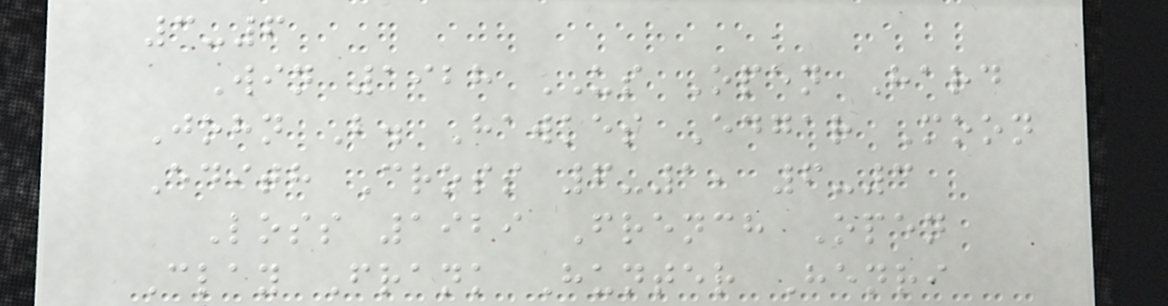3-6
Win 1928 US Open Hard
John B. Hawkes Edgar Moon
Edith Cross 6-1, 6-3
Loss 1929 French Open
Clay Frank Hunter Henri
